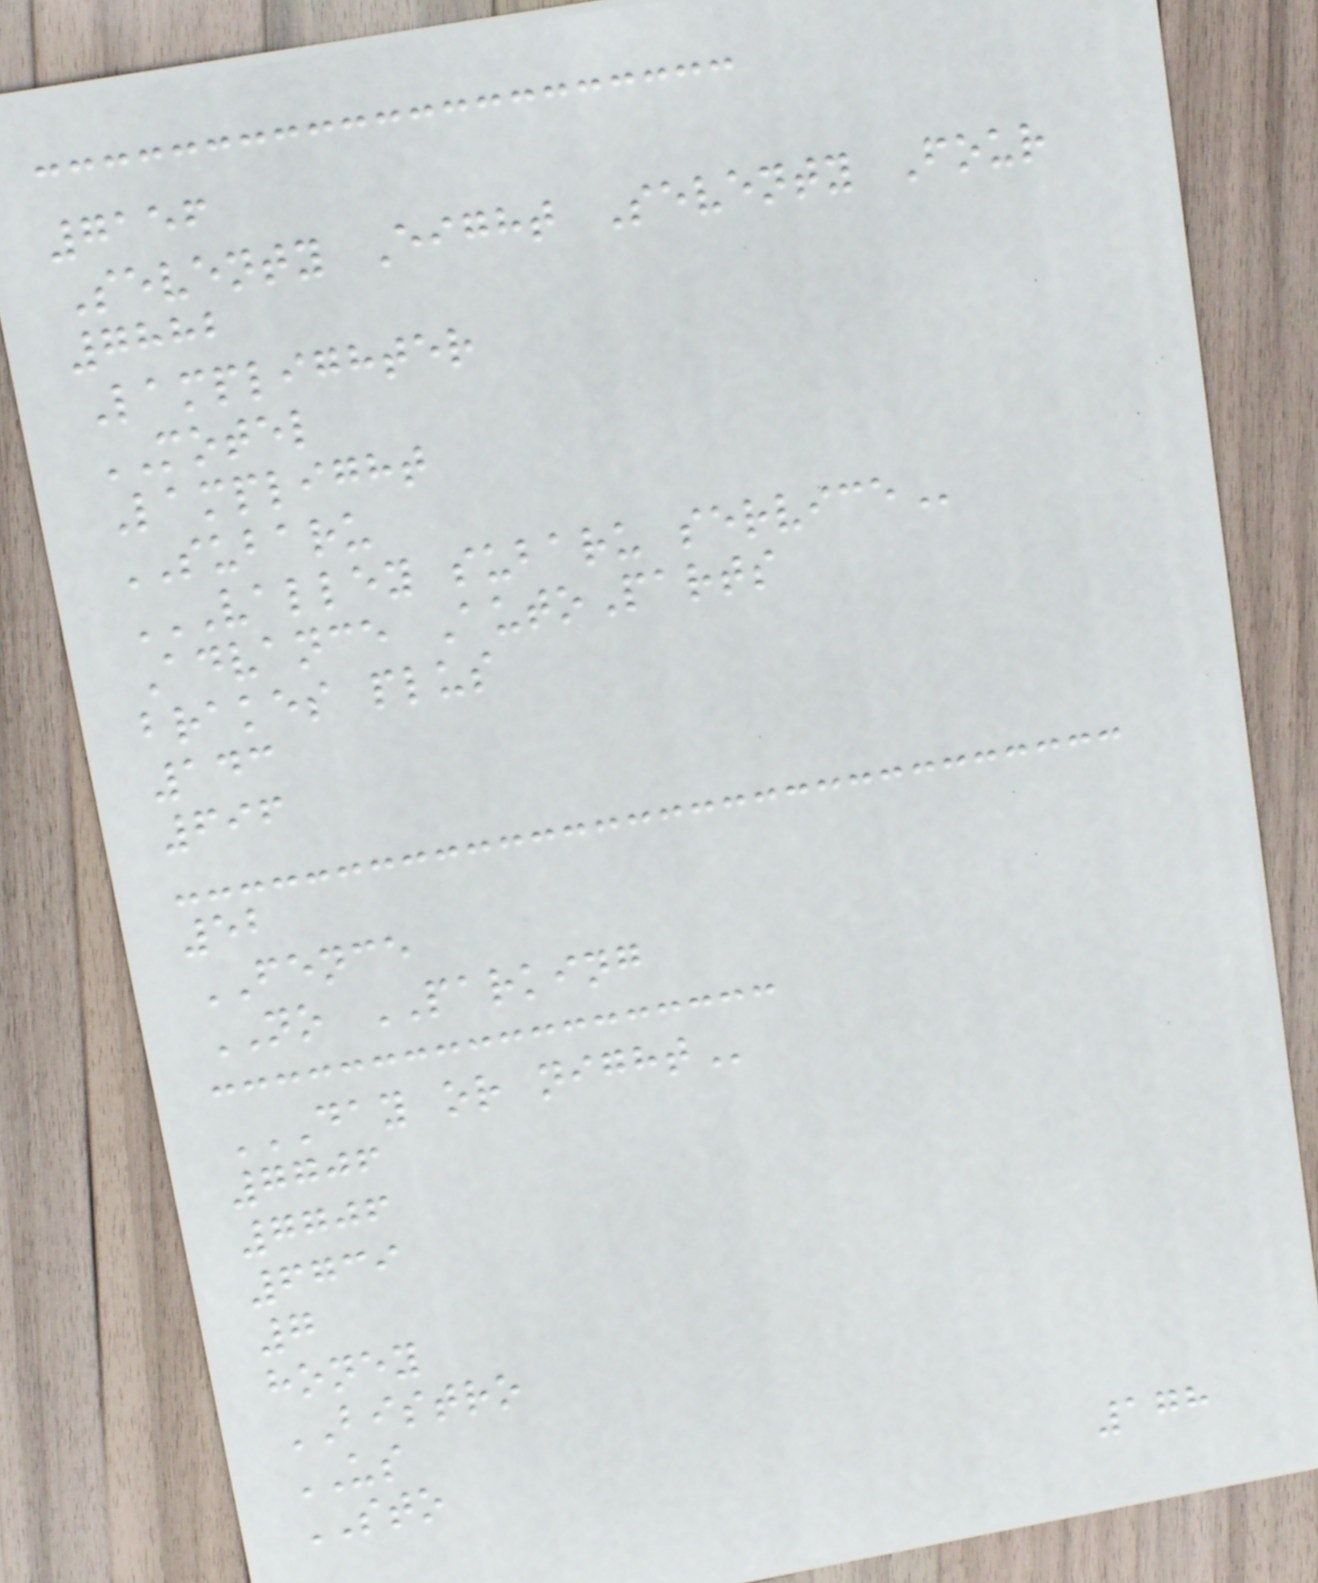7156
Seventy Eight Seventy Four
7882
Lamplighter
MOTEL
Lamplight
SUBARU
VALLEY SUBARU SERVICE
Advance AutoParts
brakes plus
143
696
52
FENCE
NO PARKING
DAY OR NIGHT
7706
7706
6739
7
honey
BISTRO
US
STO
178
